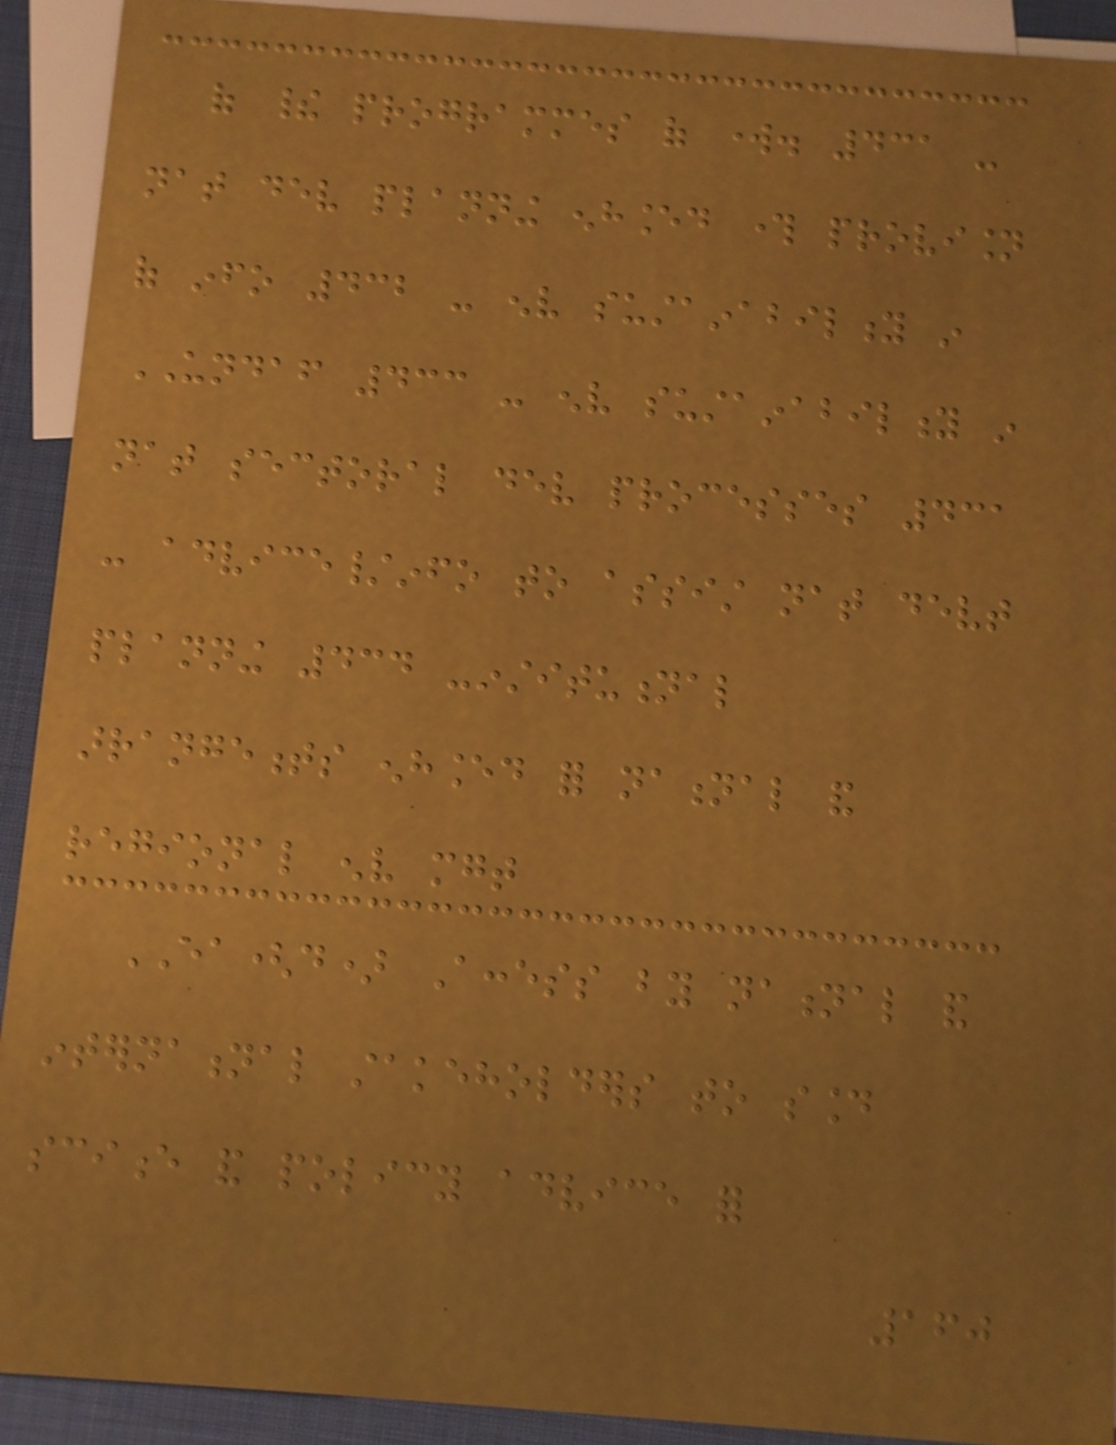of their programmes of work. 431 -
nat dev planning enhanced through provision
of info 432 - env sustainability in
UNDAF 433 - env sustainability in
nat sectoral dev processes 431
- advice/info to assist nat devt
planning 434 -institutional
arrangements enhanced for national and
regional env mgt
EA(d) Access by national and
international stakeholders to sound
science and policy advice for
160
